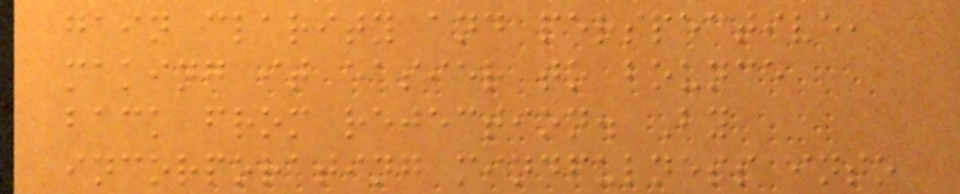gain clarity and perspective,
making it easier to bounce
back from rejection. By
incorporating mindfulness into
